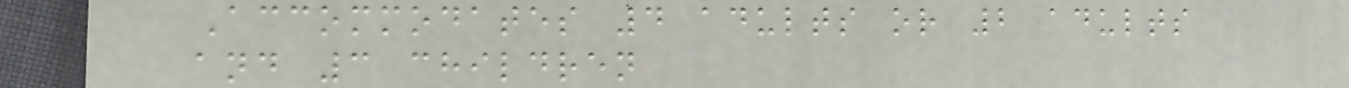Accommodates 4 adults or 2 adults
and 3 children
